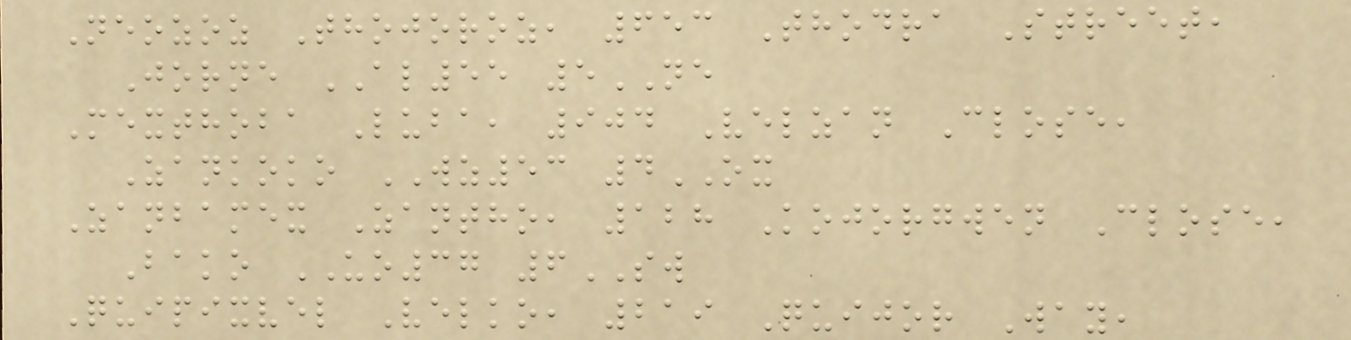Neozoz Thojoroz, 653 Thodra Street,
Jorne AL55 5NE
Mexthoba Luba, 904 Velzan Close,
Zankoko WZ53 4OX
Zanbamex Zantho, 128 Kojorgwen Close,
Bako UO37 6SW
Quipixvel Velko, 219 Quijor Way,
